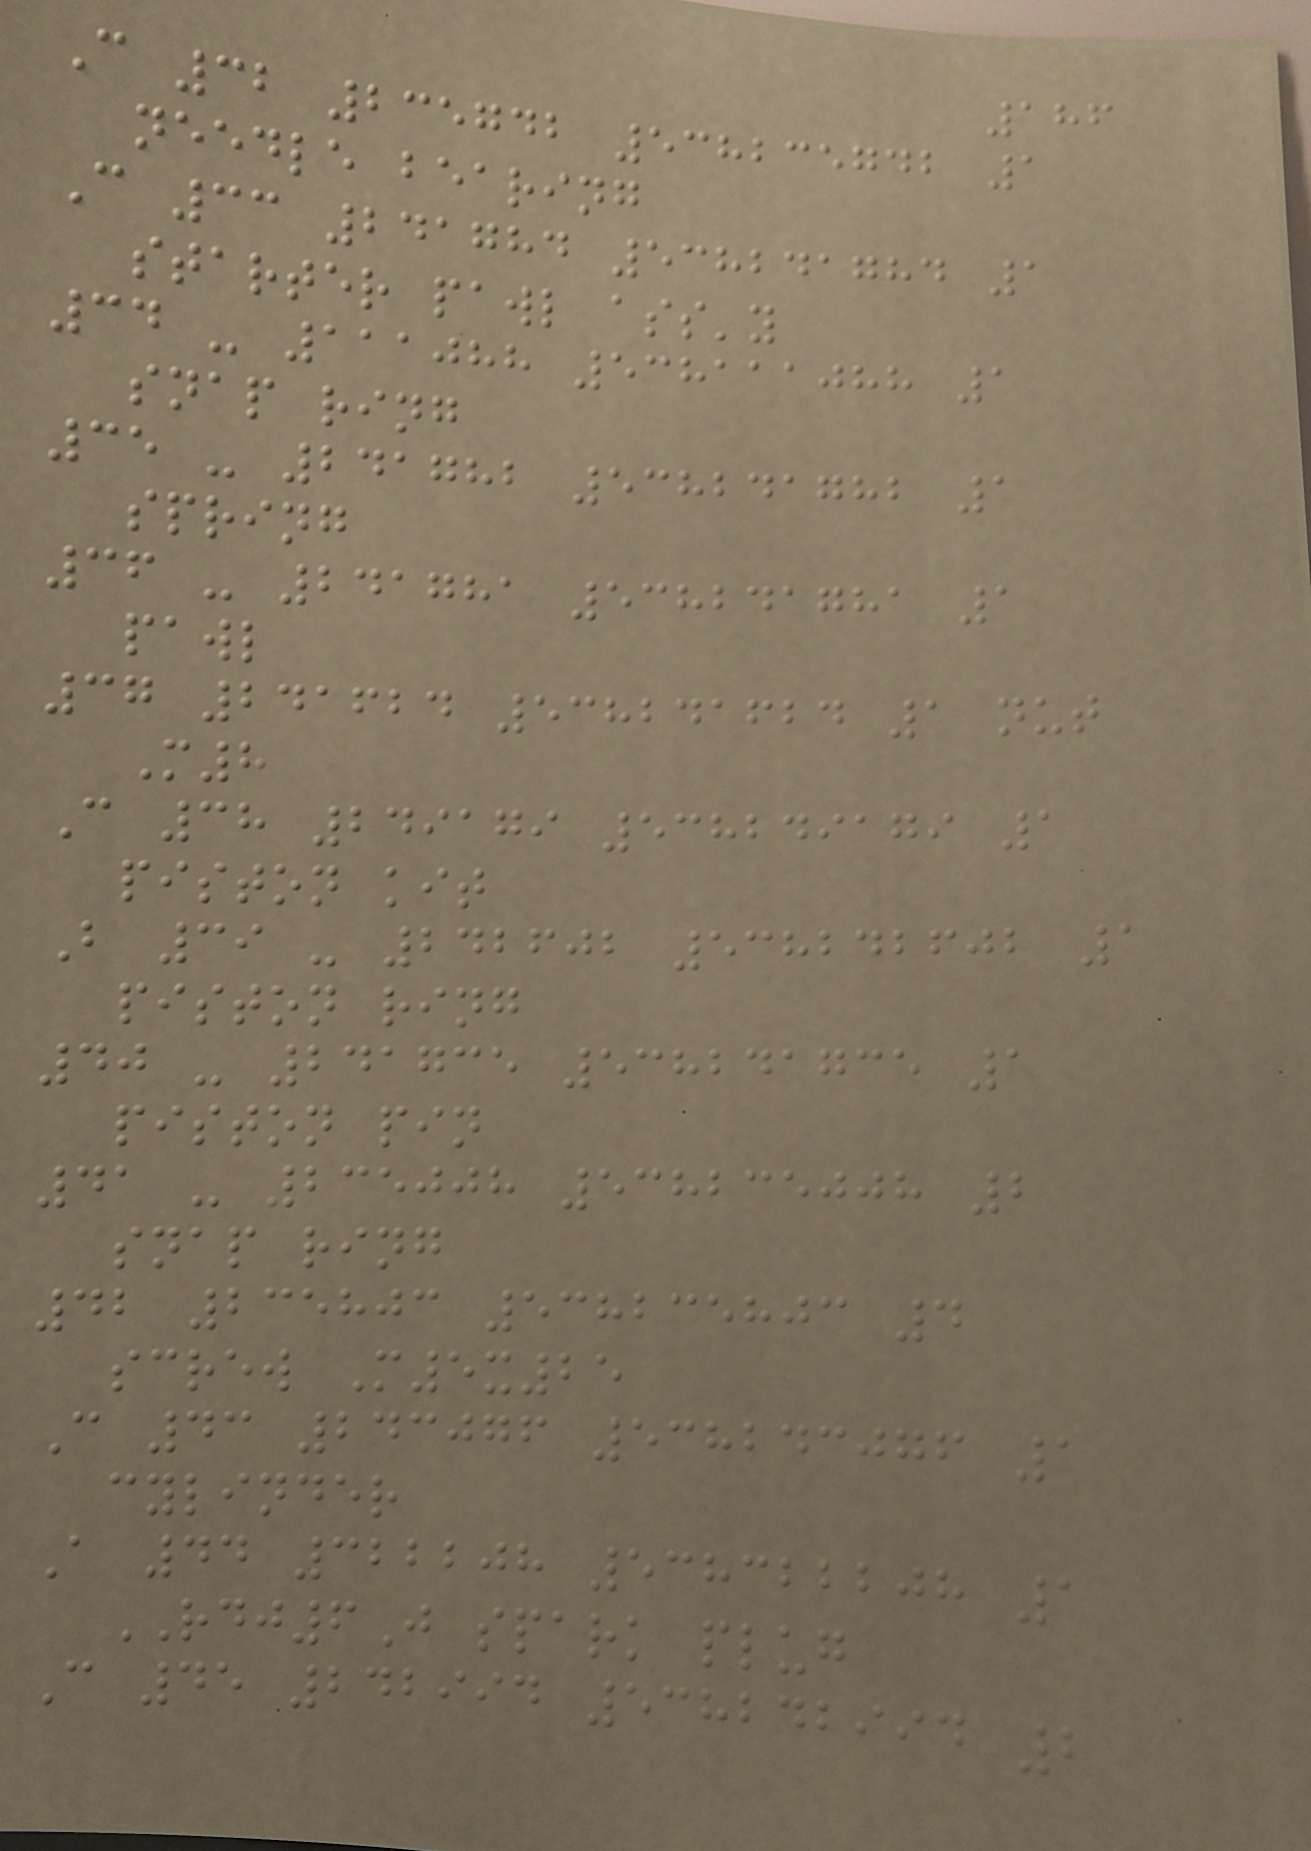186
C 32 235742 538235742 1
needle bearing
C 33 241784 538241784 1
starter pawl ass'y
34 - 111088 538111088 1
snap ring
35 - 241782 538241782 1
spring
36 - 241781 538241781 1
pawl
37 241624 538241624 1 nut
M8
C 38 249179 538249179 1
piston kit
B 39 - 242602 538242602 1
piston ring
40 - 241735 538241735 1
piston pin
41 - 235008 538235008 2
snap ring
42 235803 538235803 4
screw M5x25
C 43 243076 538243076 1
cylinder
A 44 322208 538322208 1
RDJ6J spark plug
C 45 242994 538242994 2
